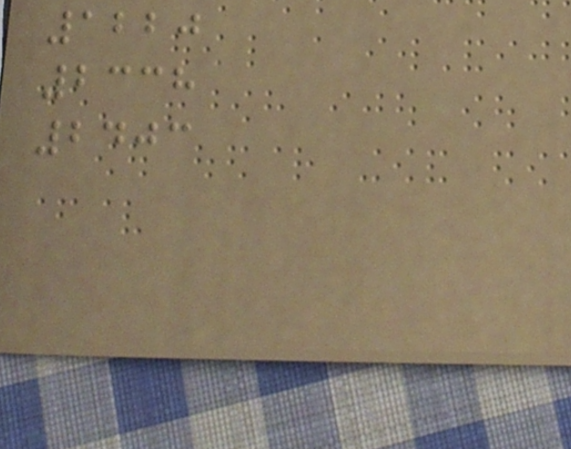1220
2338
2403
